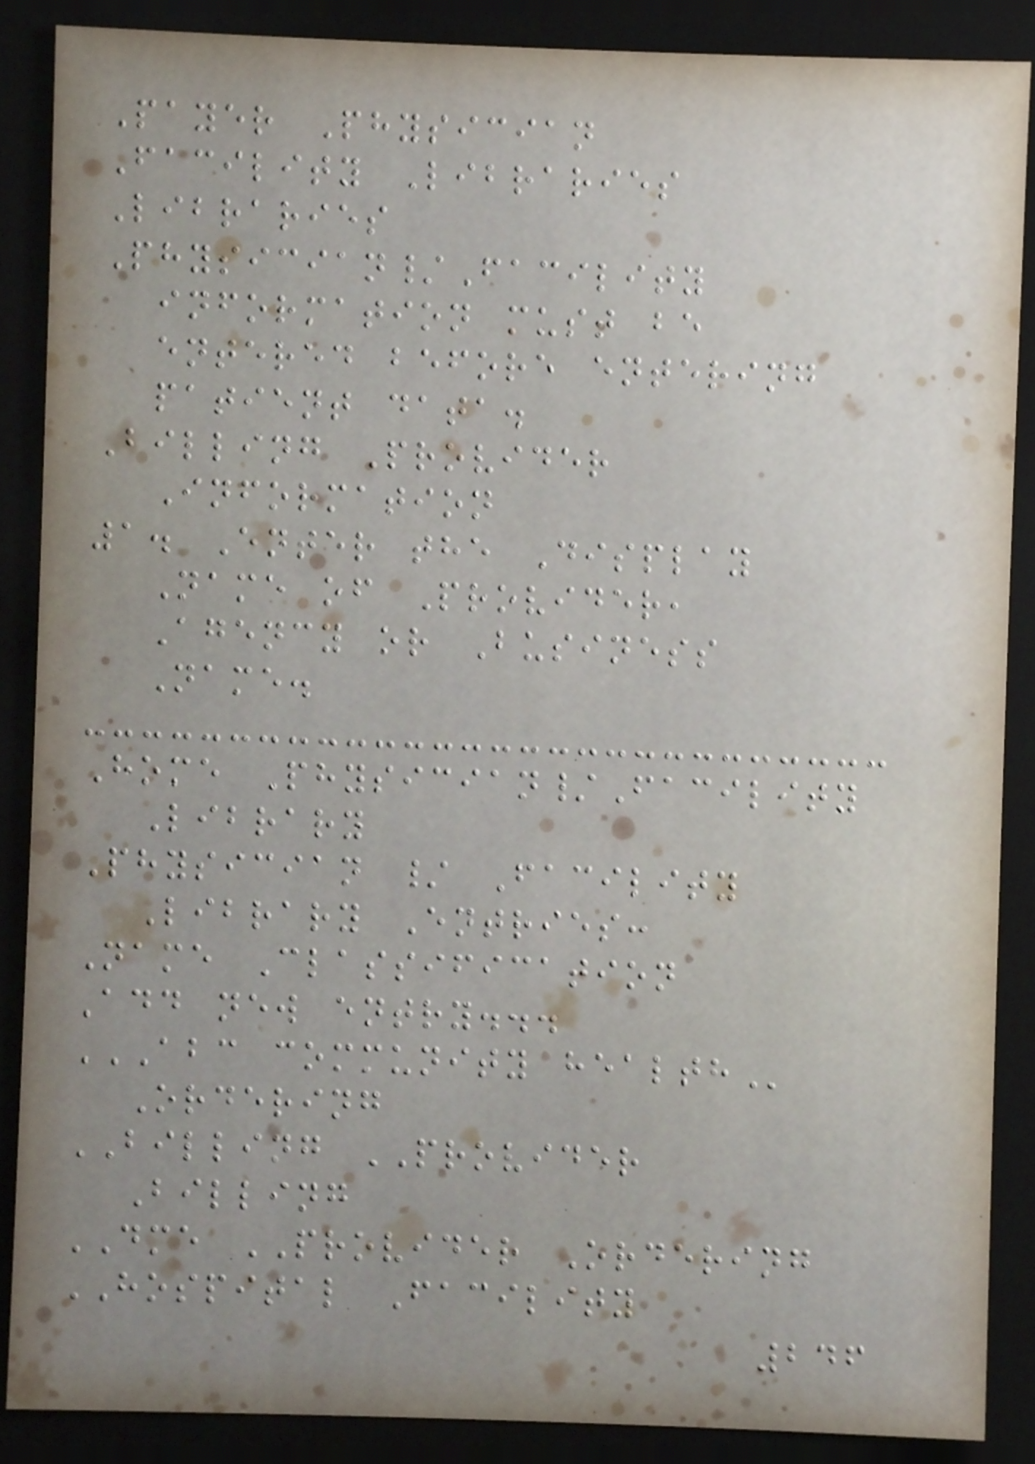Payer Physician
Facility Libraries
Libraries
Physician/Facility
information must be
entered before entering
patient data.
Billing Provider
Information
1. Enter the Display
Name of Provider,
Agency or Business
Name.
Home Physician/Facility
Library
Physician / Facility
Library Entries:
Name Classification
Add new entry...
ABC COMMUNITY HEALTH
Ordering
BILLING PROVIDER
Billing
DME PROVIDER Ordering
HOSPITAL Facility
246
